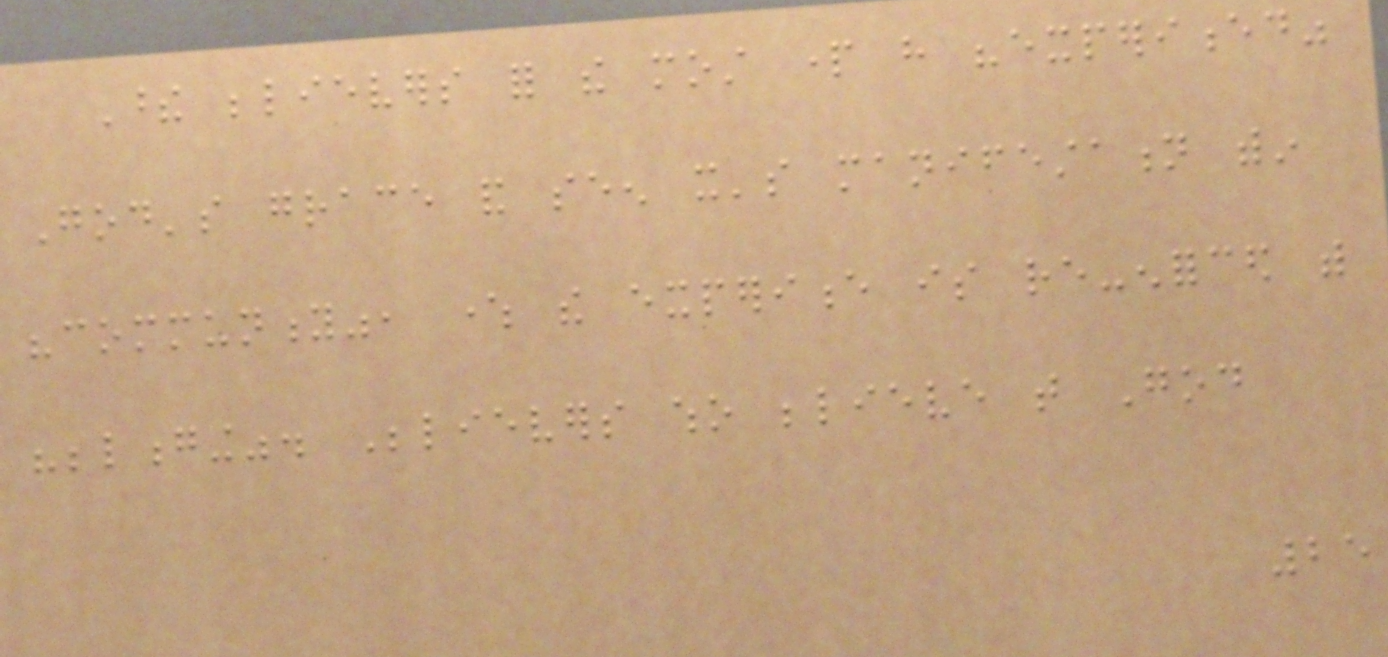These believers for the most part have "experienced"
God's grace and seen it's manifestation within
"community", where the experience is re-enforced with
"belonging". Believers who believe that God
25
